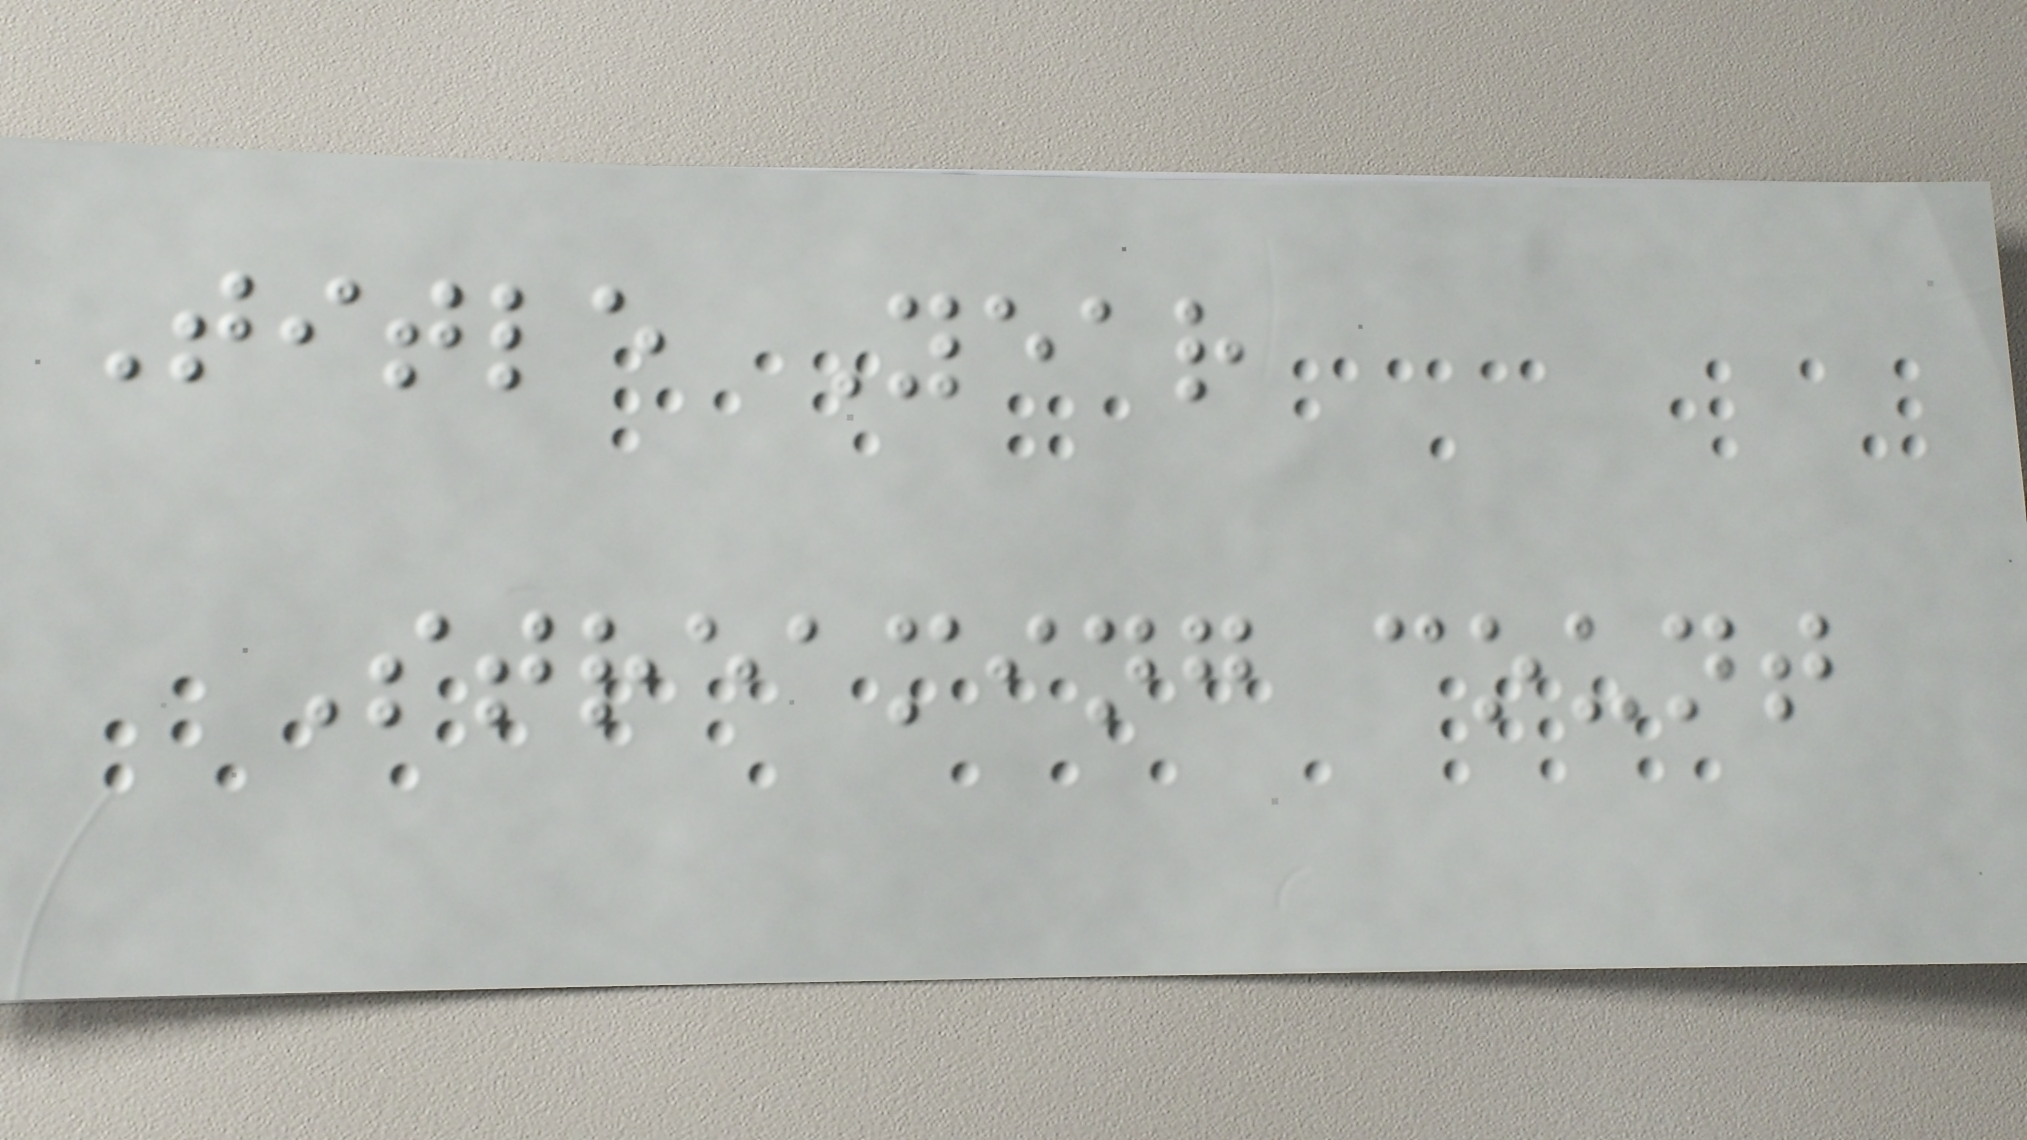Title Year
Streaming count
